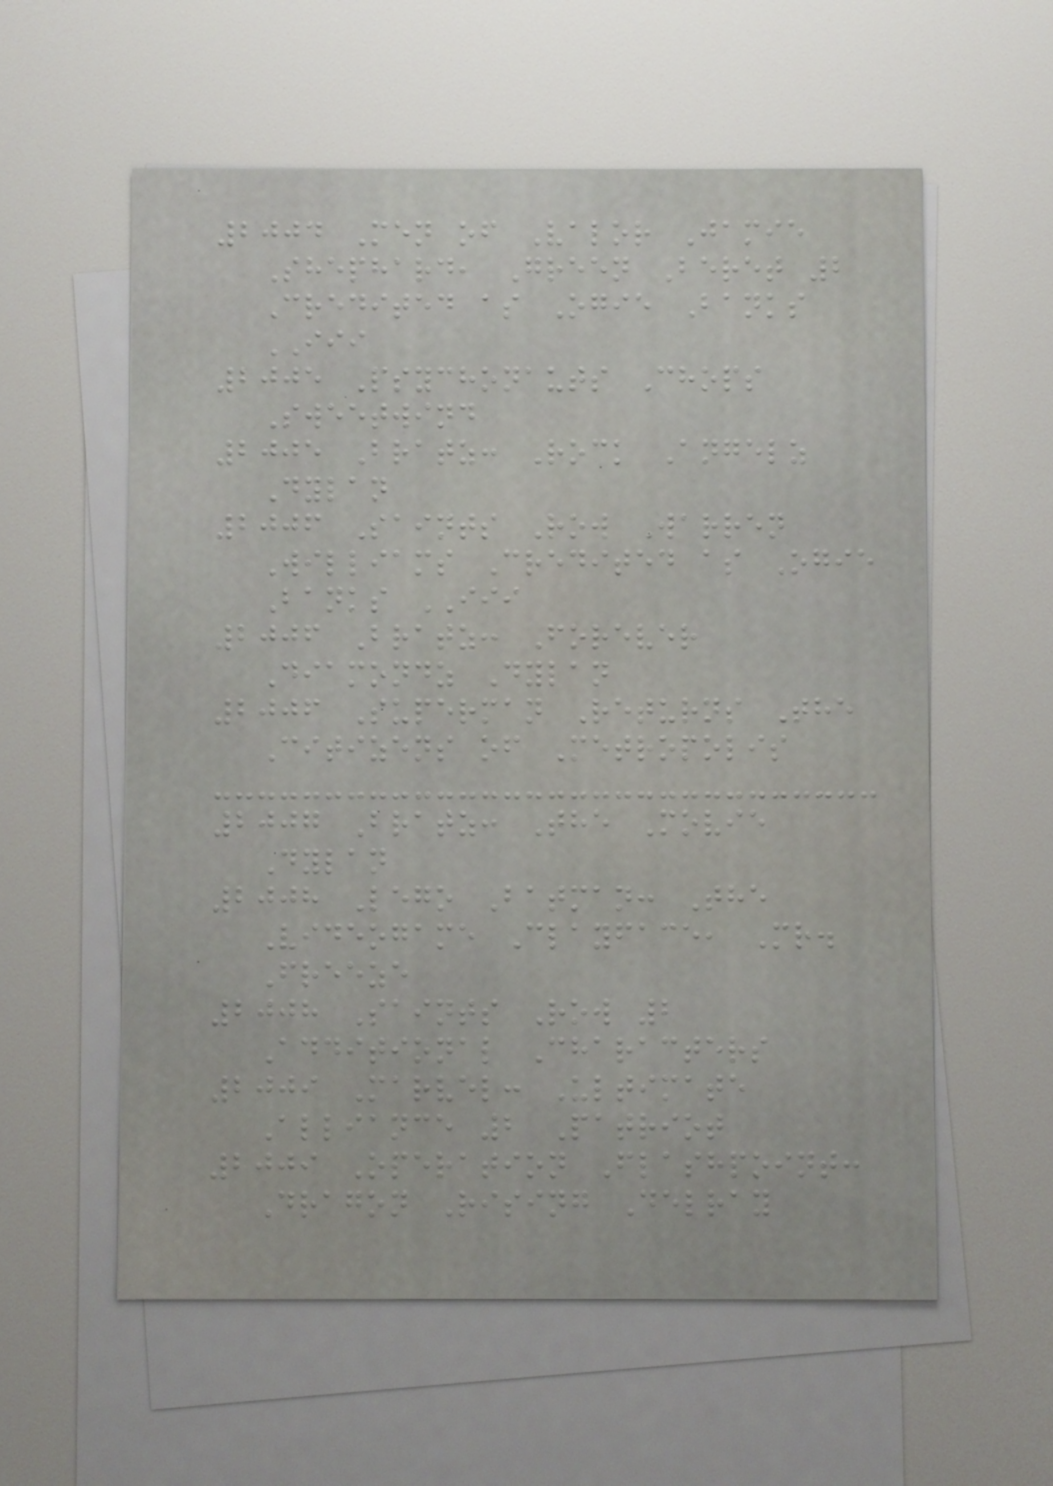2004 Men of Valor Jamie
Shephard, Green Beret 2
Credited as Ogie Banks
III
2005 Psychonauts Chops
Sweetwind
2005 Bratz: Rock Angelz
Dylan
2006 Saints Row Warren
Williams Credited as Ogie
Banks III
2006 Bratz: Forever
Diamondz Dylan
2006 Superman Returns The
Citizens of Metropolis
2007 Bratz: The Movie
Dylan
2008 Lego Batman: The
Videogame Clayface, Mr.
Freeze
2008 Saints Row 2
Additional Characters
2009 Marvel: Ultimate
Alliance 2 Patriot
2009 Operation Flashpoint:
Dragon Rising Delray
